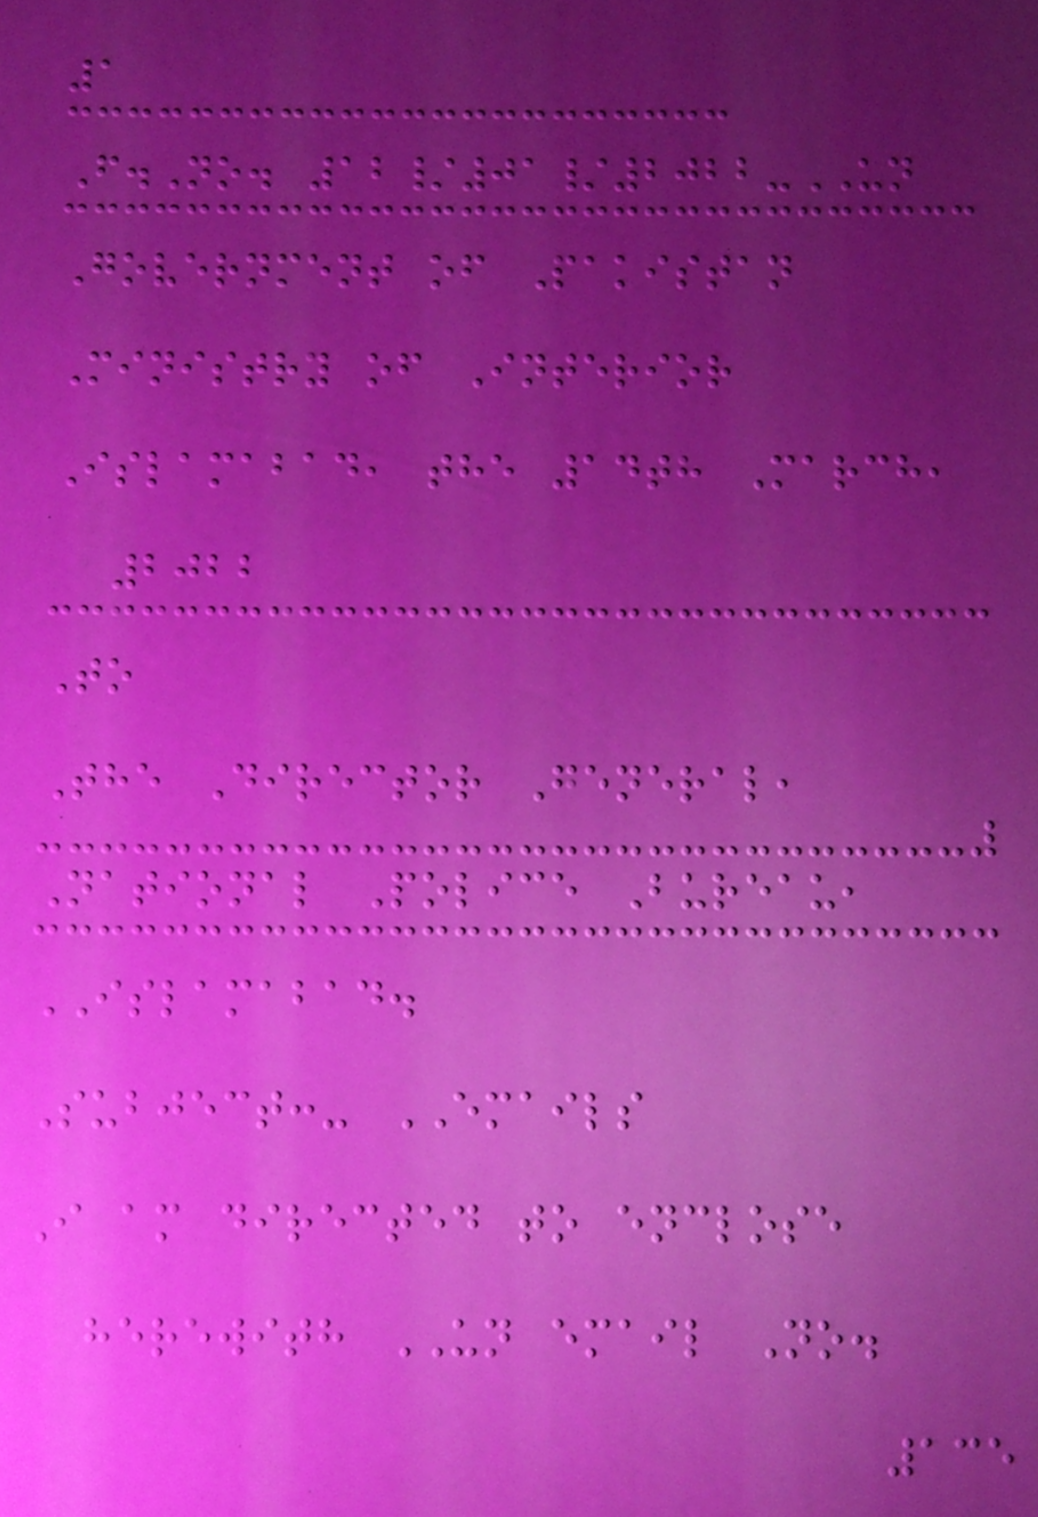1
F.No. 12/01/2022-UN
Government of Pakistan
Ministry of Interior
Islamabad, the 14th March,
2022
To
The Director General,
National Police Bureau,
ISLAMABAD.
Subject:- EMAILS
I am directed to enclose
herewith UN email No.
135
